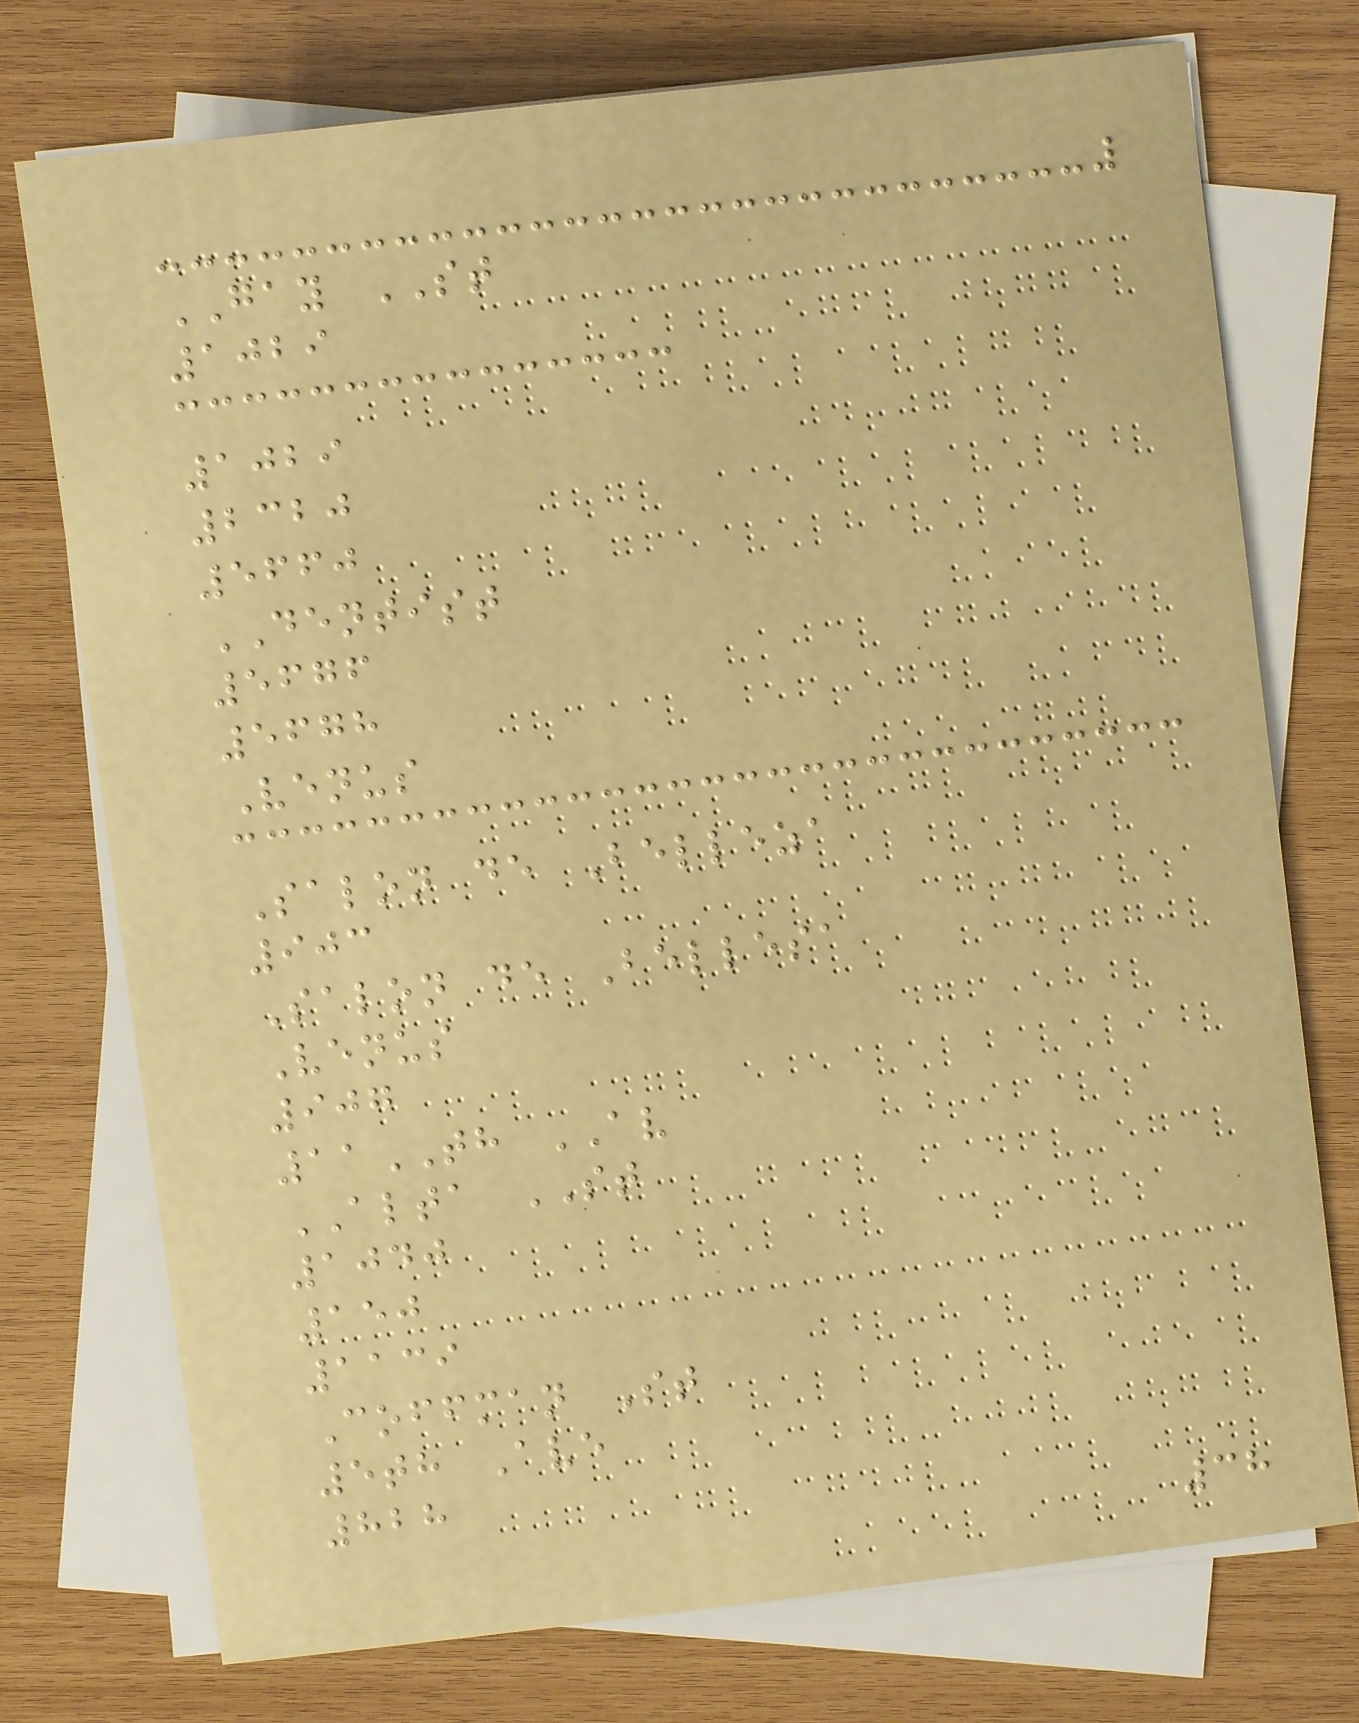GAY ST
1029
1029
2320
5660
DENTIST
5676
5678
Venus
Salon de Belleza
903
Salon de Bellesa
Venus
907
11TH AV
ALTA ST
1040
150
1139
Coffman St
5th Ave
828
38
